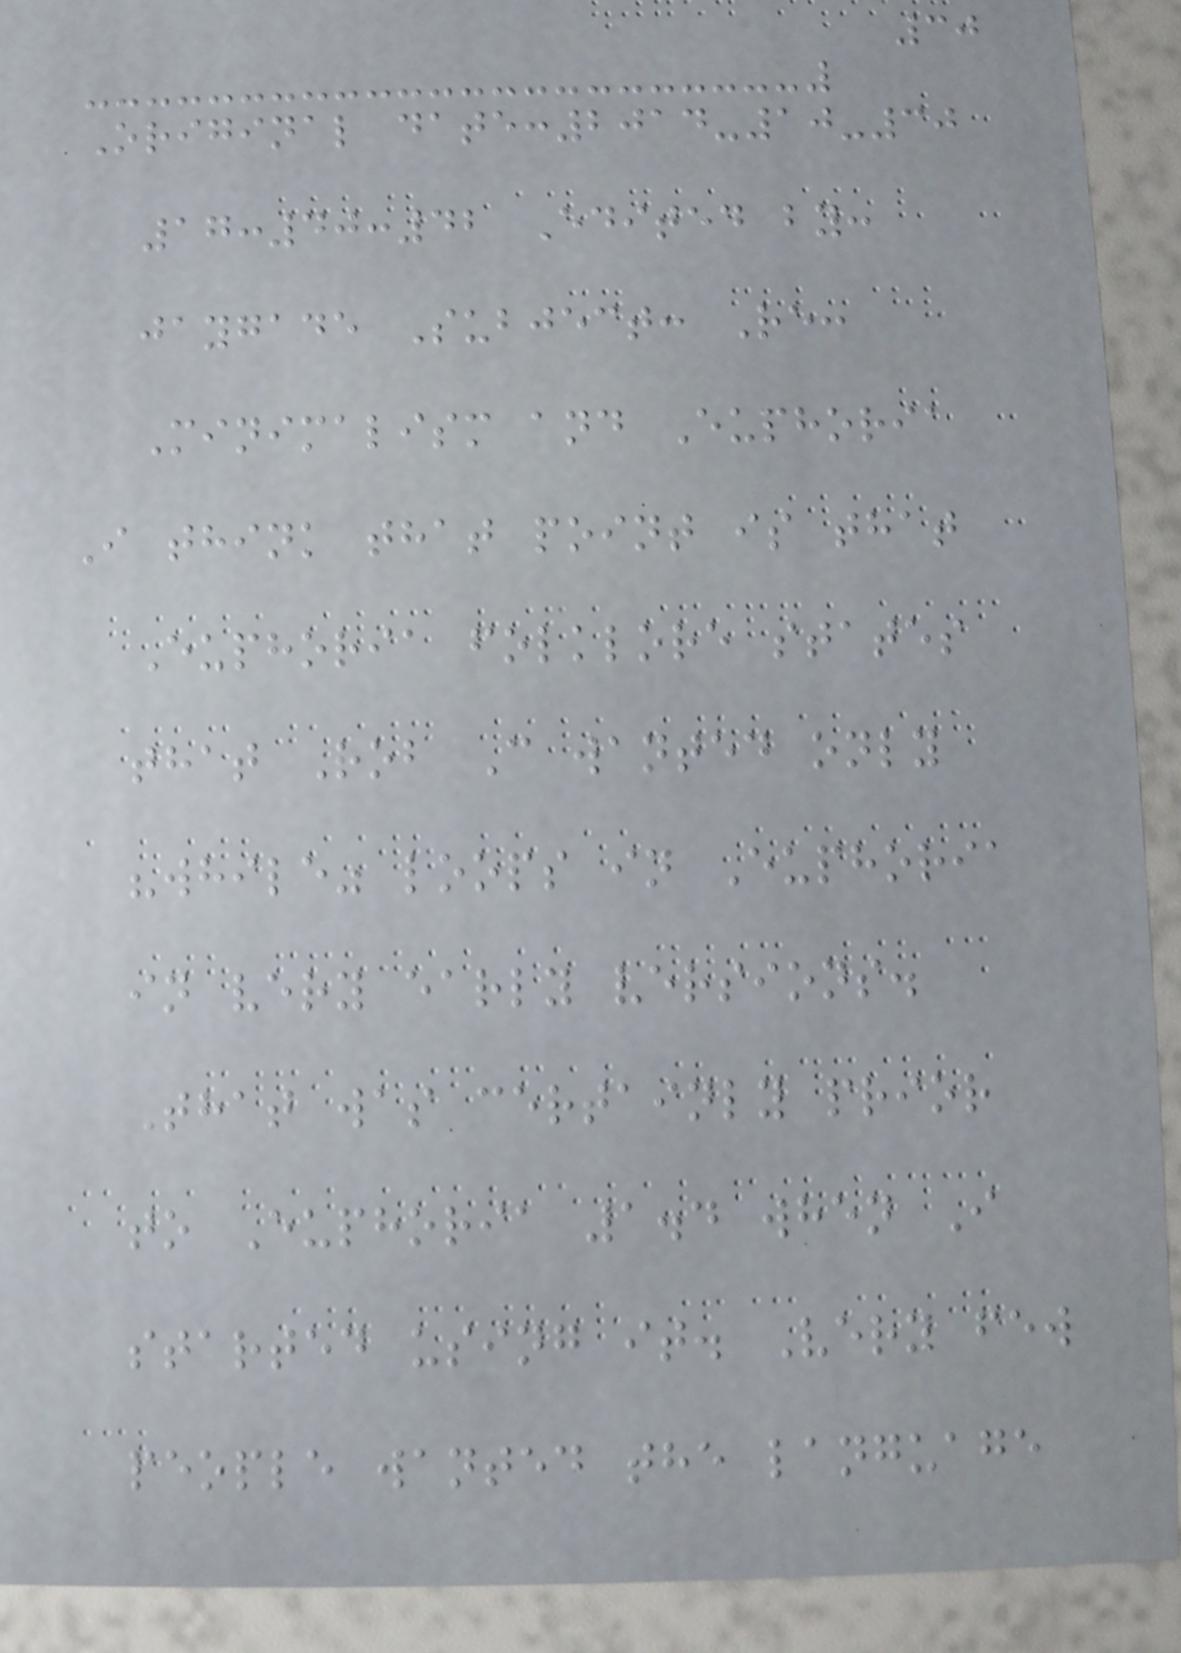30
Original date:2014-10-30
17:40:42 Edited by:
jaygade Subject: Re:
Minimalism and Euphoria
I think that point is that
Euphoria folklore states
that Rob C wanted only
"while" loops in Euphoria
in very early versions.
That was certainly prior
to Euphoria 1.4 when I
started using it. Very few
people wanted the language
